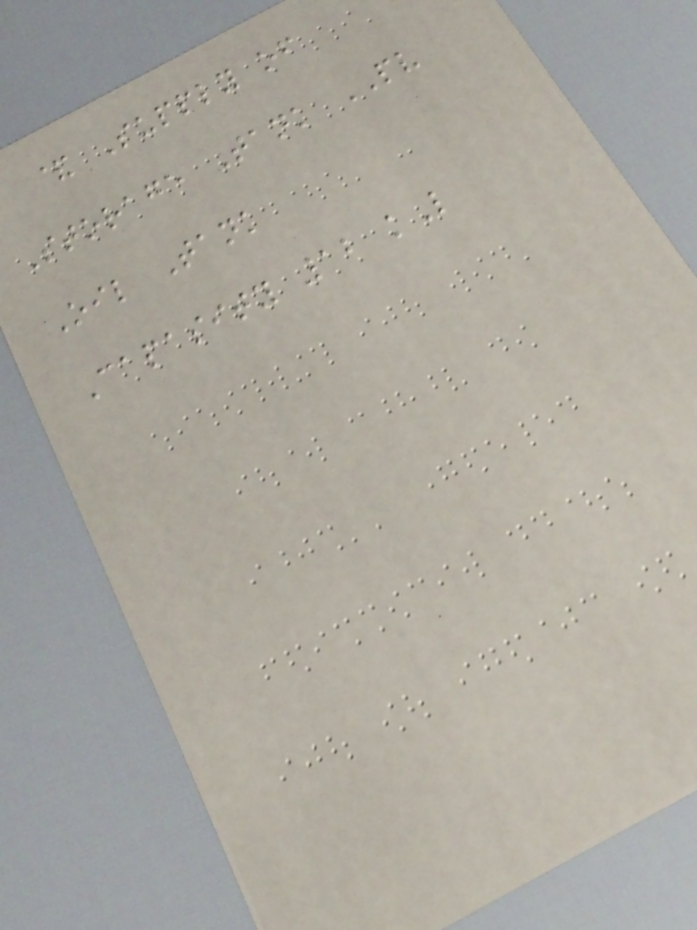& Supply of
Storage Tank PV
Oil Tank
Capasity 12 kL
